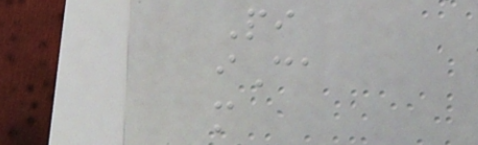Pi
iCa
m
